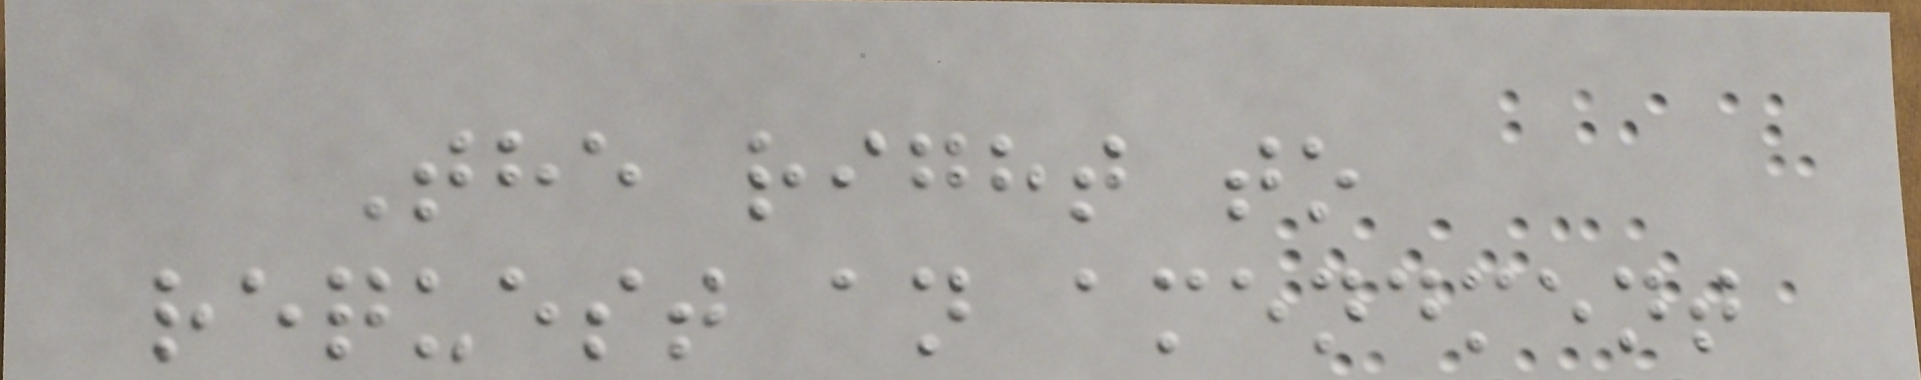The right to
request an amendment
